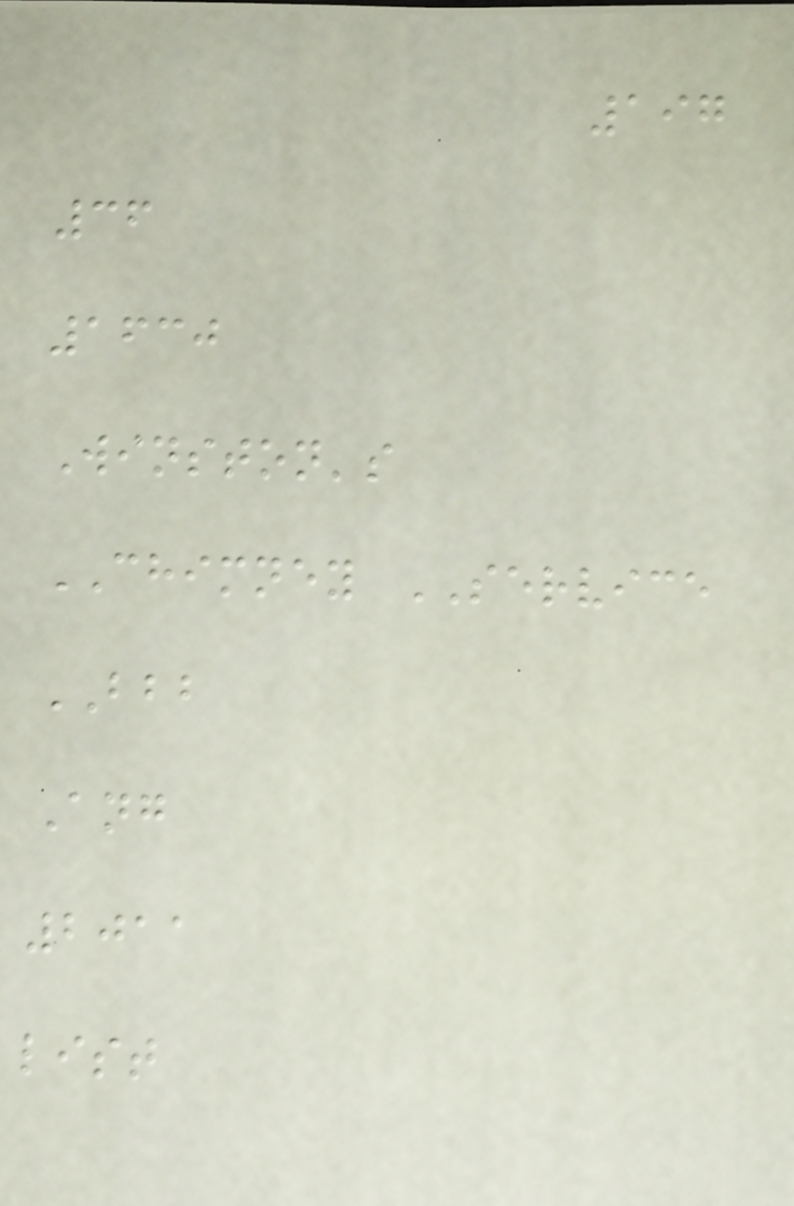197
36
1630
Winston's
CHIMNEY SERVICE
BBB
Ang
2011
list
